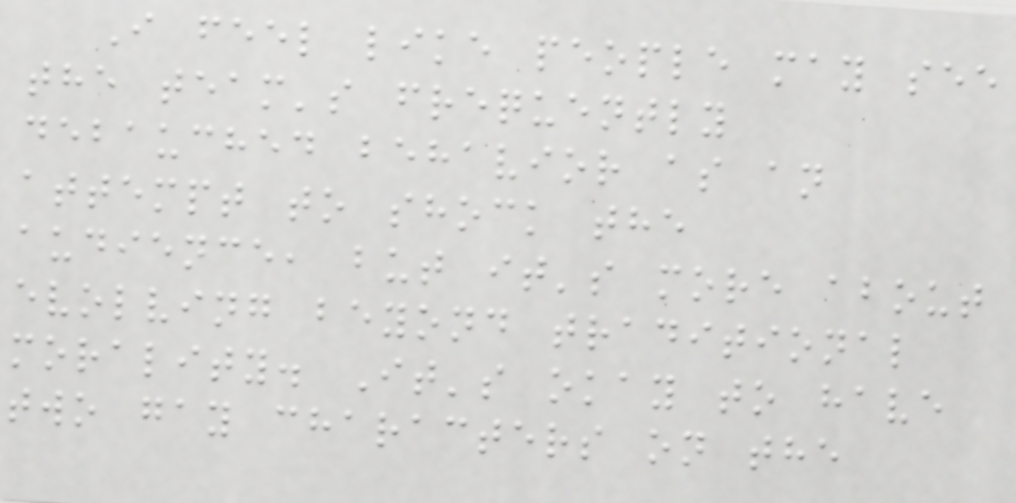I feel like people may see
the team's frequently
debauched behavior as an
attempt to shock the
audience, but it's more about
evolving beyond traditional
morality. It's okay to have
two gay characters on the
